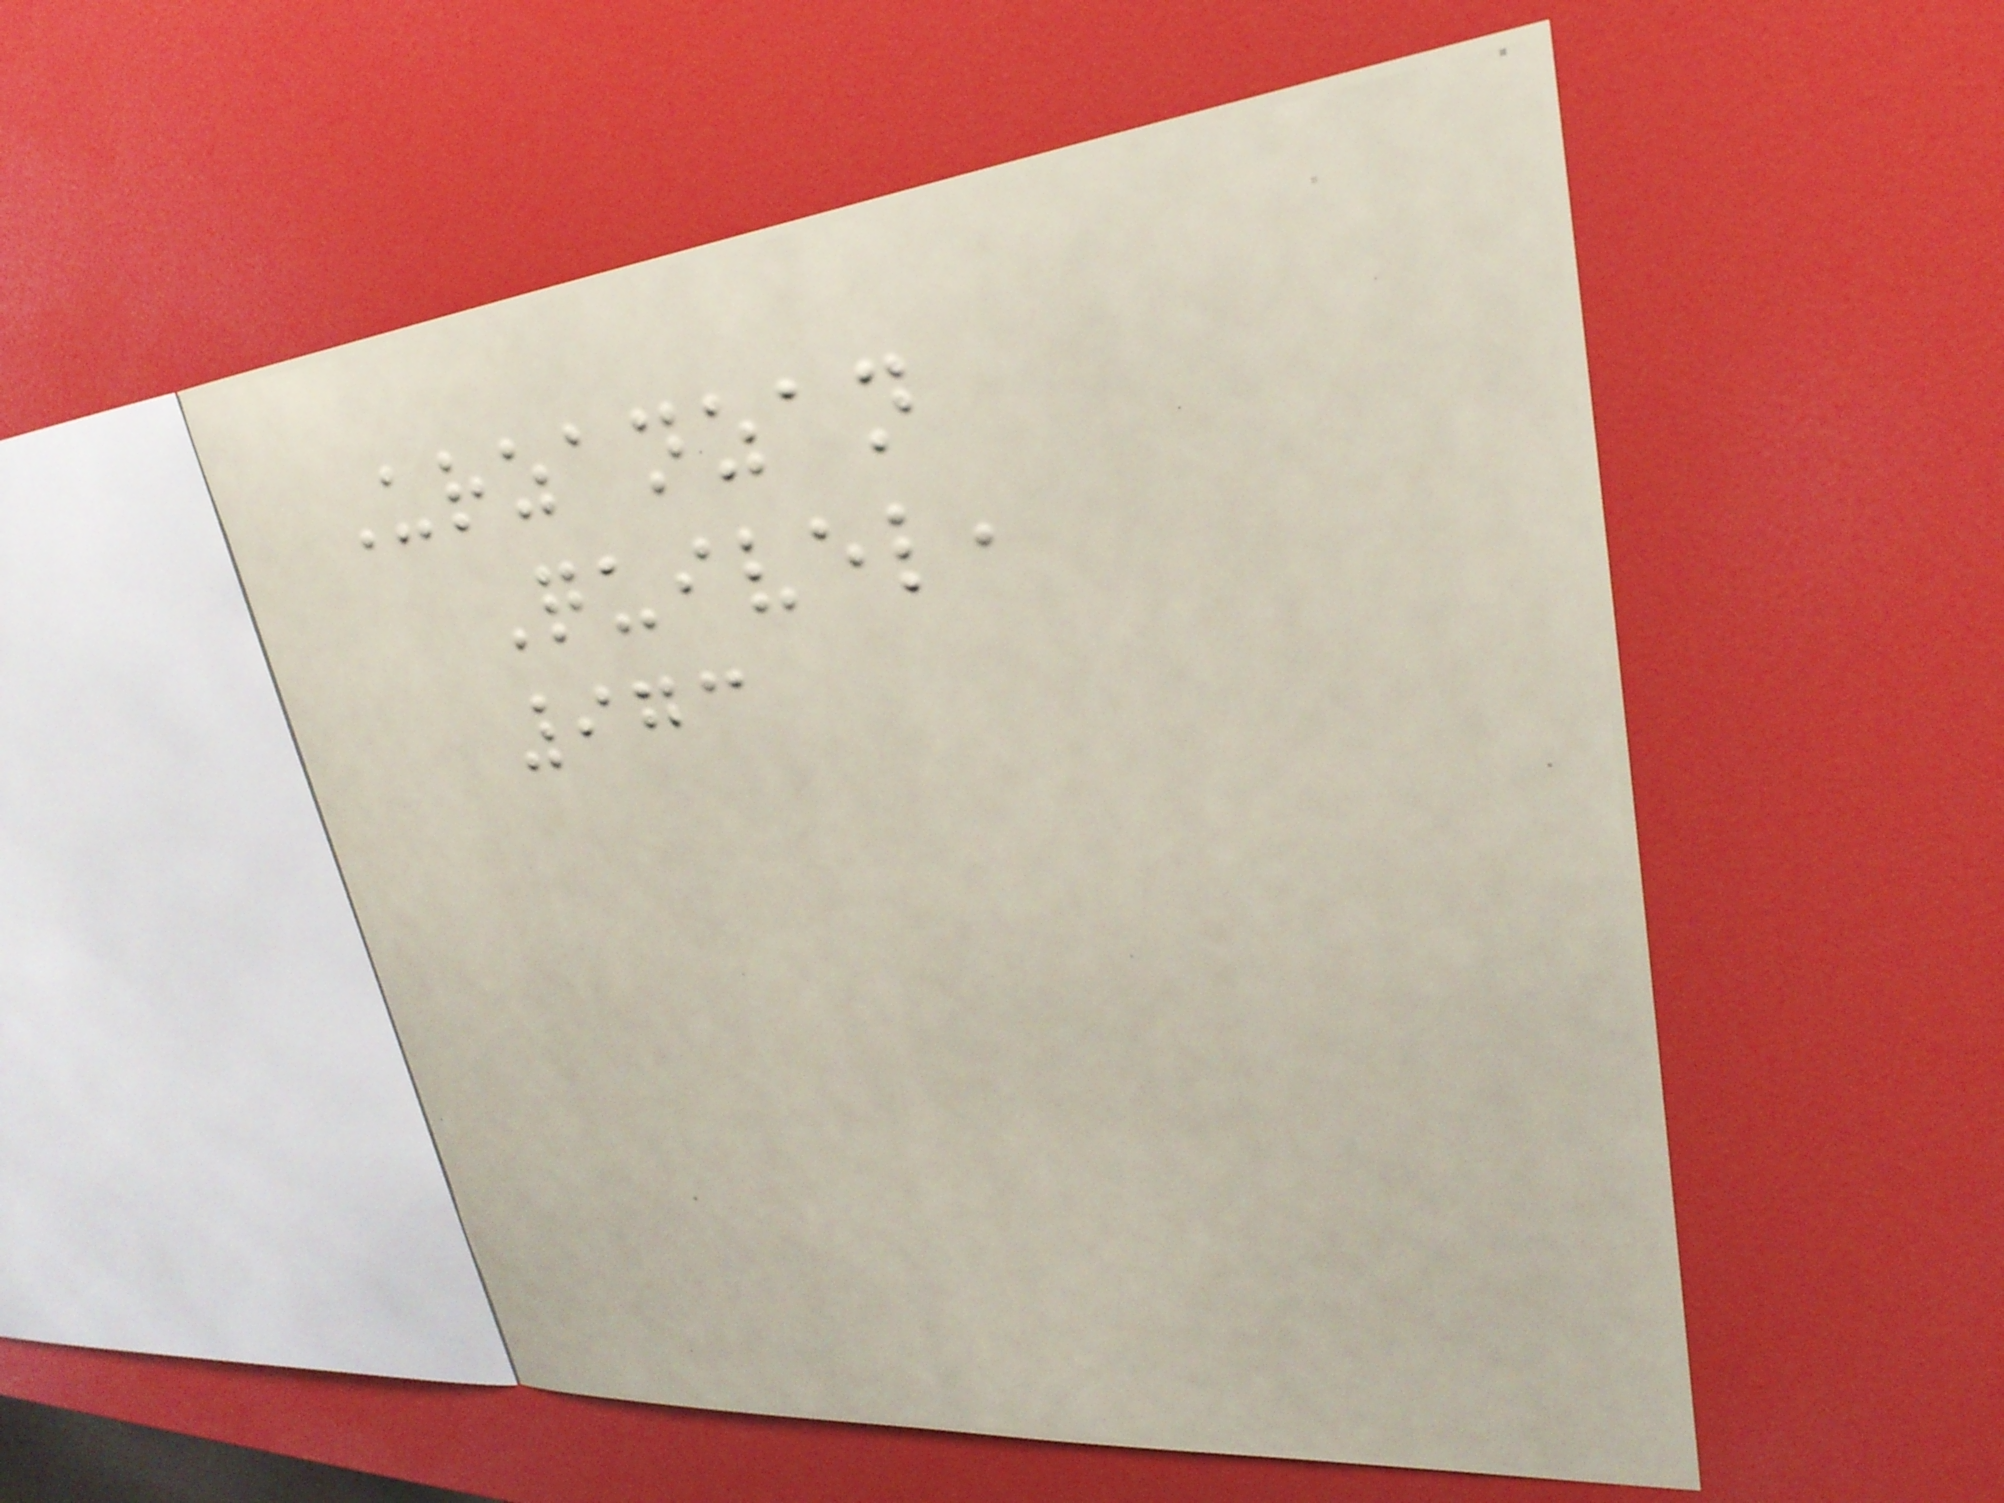Urzanzan
Quivel,
973
